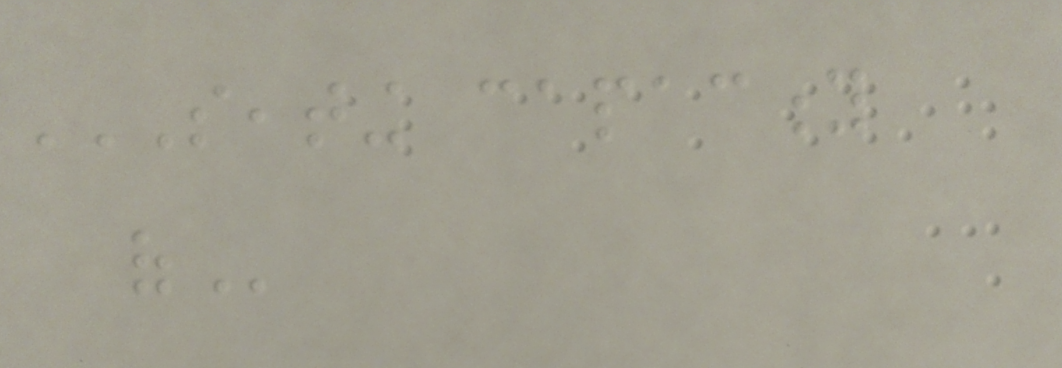SEATING CAPACITY
OF
